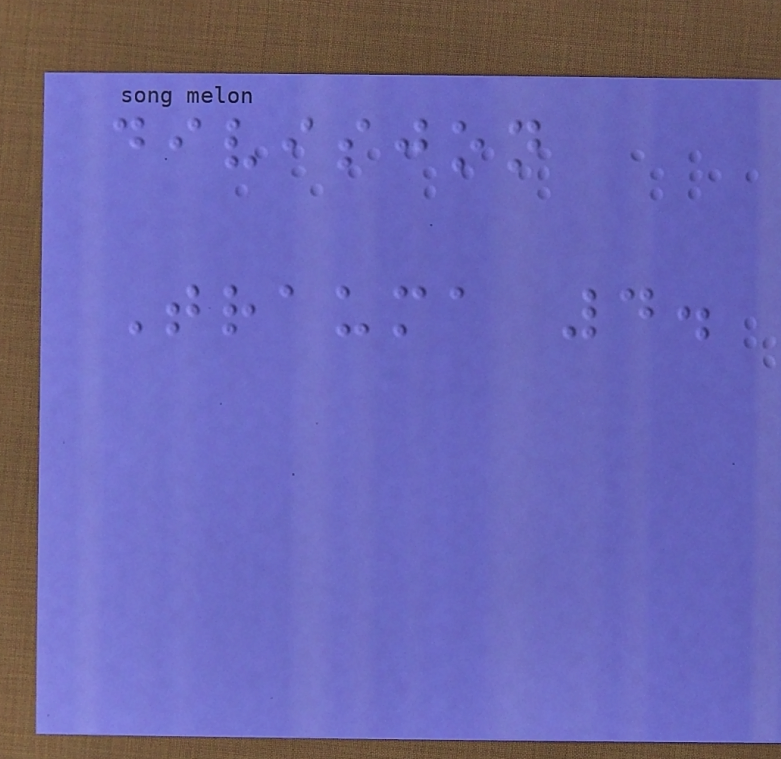divisjon
Trauma 4.
